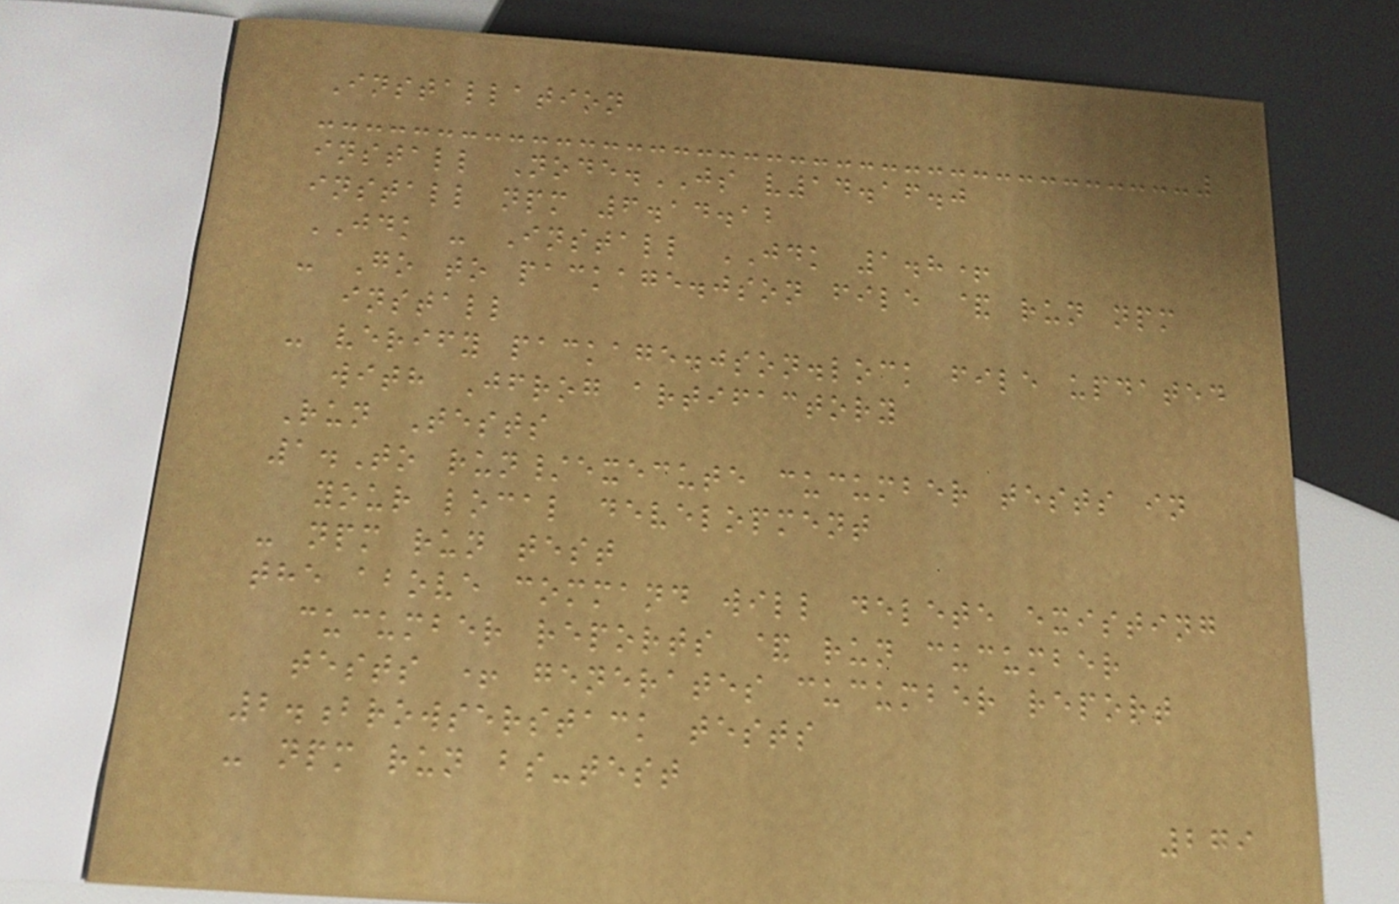Installation
install Node.JS v14.16.0
install npm 6.14.12
JDK - Install JDK 1.8+
- Go to package.json file & run npm
install
- verify package.json.lock file updated
with Jfrog artifactory
Run Tests
1.To run/execute cucumber tests in
your local development
- npm run test
the above command will delete existing
cucumber reports & run cucumber
tests + generates cucumber report
2.browserstack tests
- npm run bs-test
279
